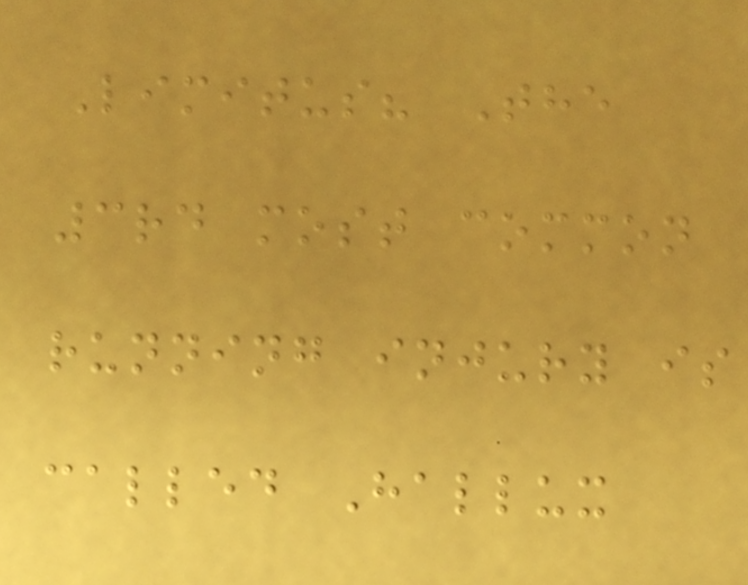Limitus? The
3rd most common
running injury is
called Hallux
